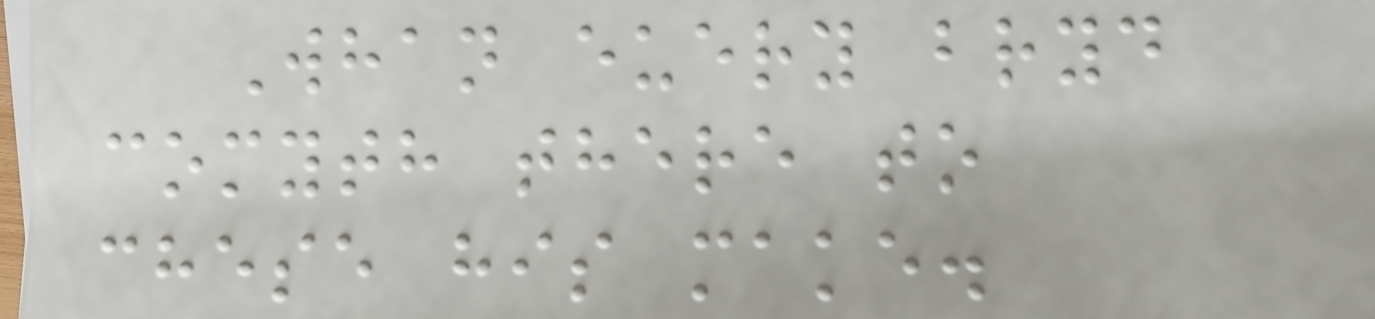Whan euery bryd
comyth there to
chese his make.
